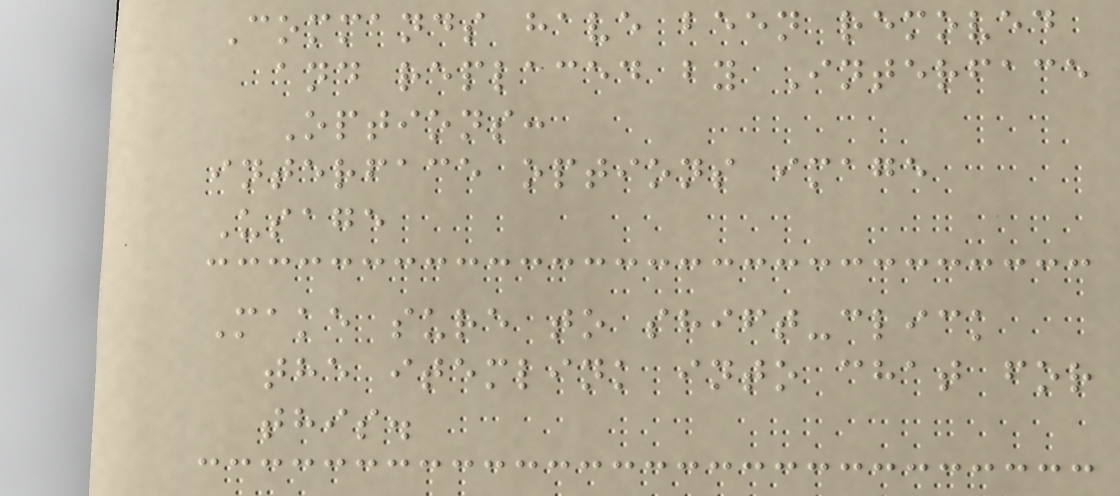Commands have been removed
and replaced by Interface
Options:
interface options image
Usage
Make sure to shift-click
the itemlink into chat for
this.
